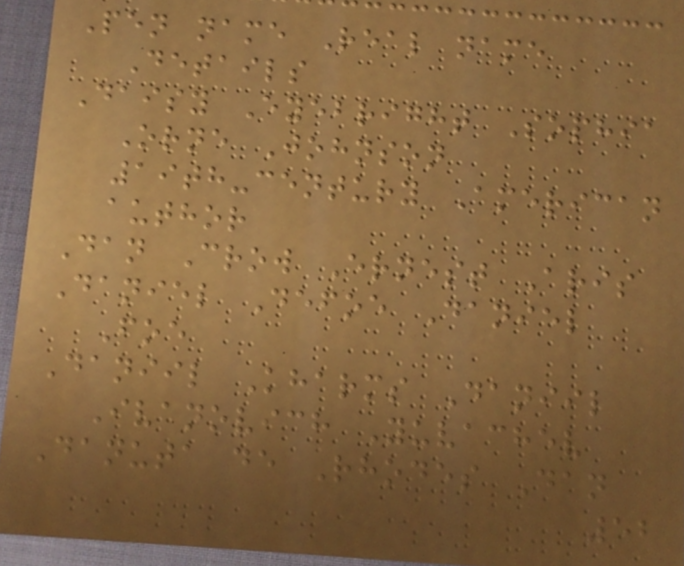Pen name Real name
Details
Daisy Eyebright Sophia
Orne Johnson
19th-century American
author
Dan Crow Ernest Aris
Daniel Defoe Daniel
Foe
Daniil Kharms Daniil
Ivanovich Yuvachev
Danuta de Rhodes Dan
52
